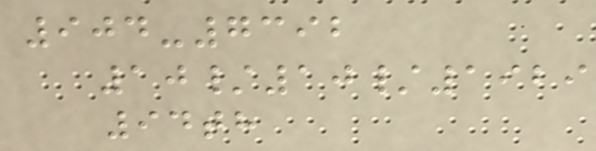904-7392
10/10/1929
94th
